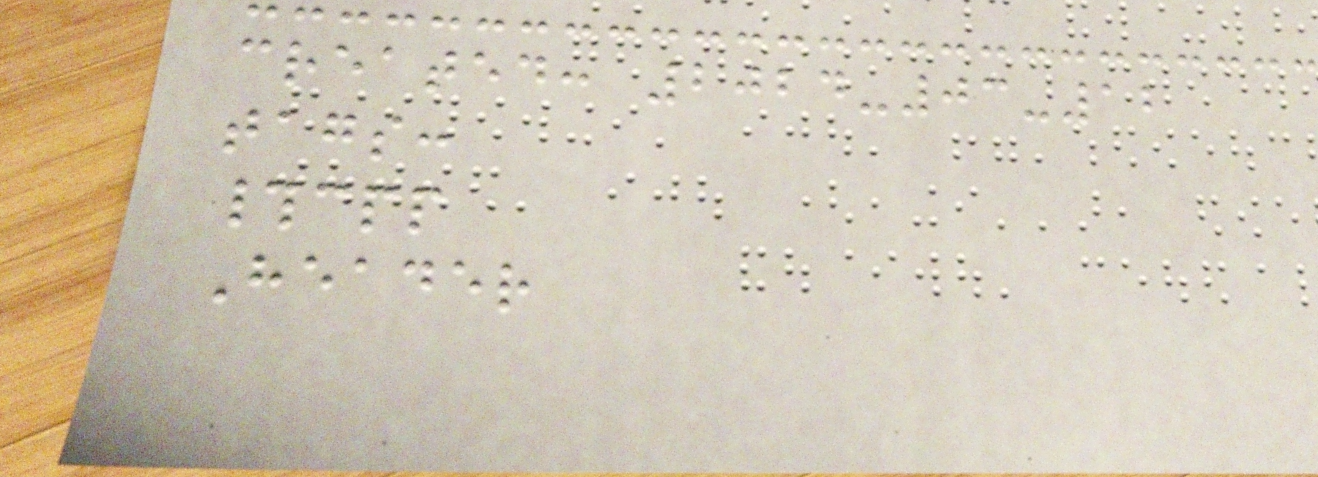created: 2024-03-12
tags:
#cpp
Header
